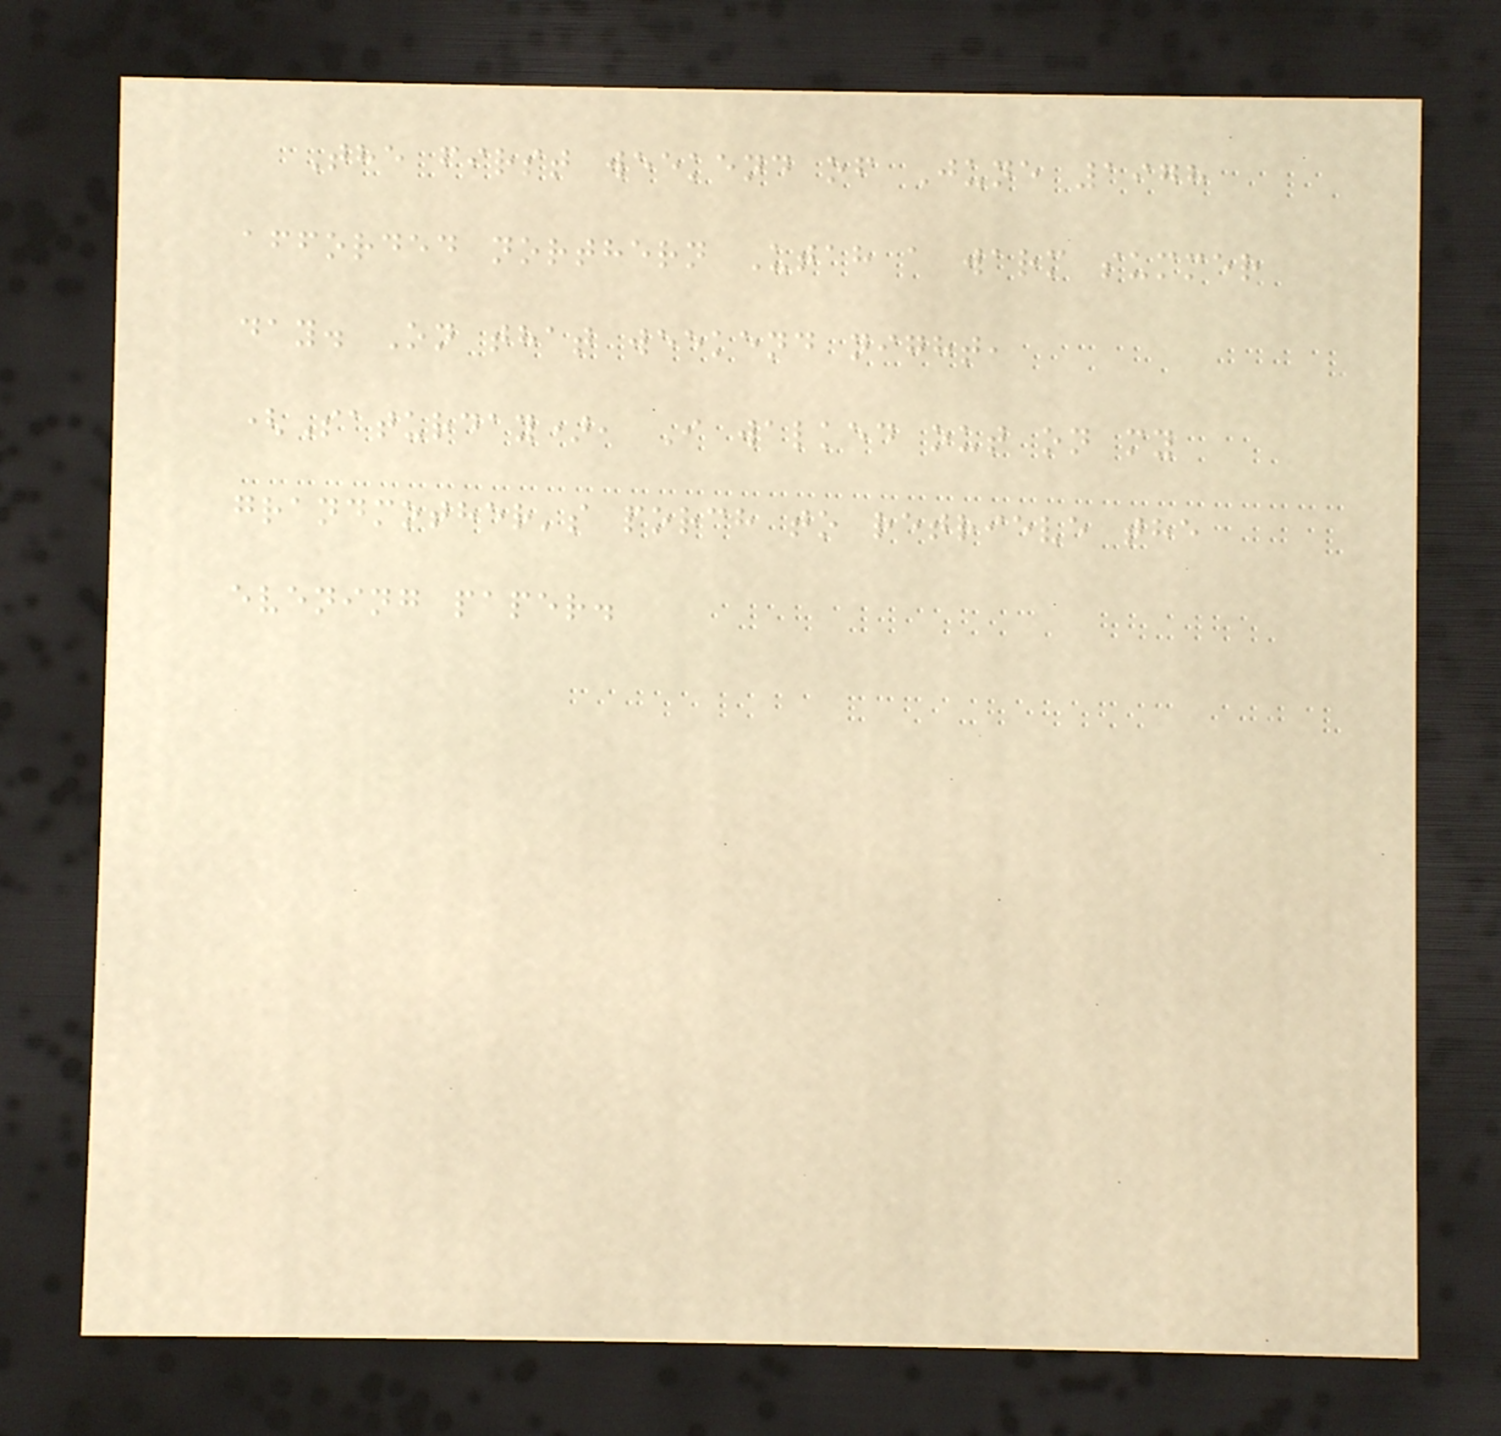The first weekend of June 1978
afforded northern Utah a warm summer
day. On that weekend night,
(Saturday), I walked out on my
grandmother's porch to retrieve the
evening paper.
